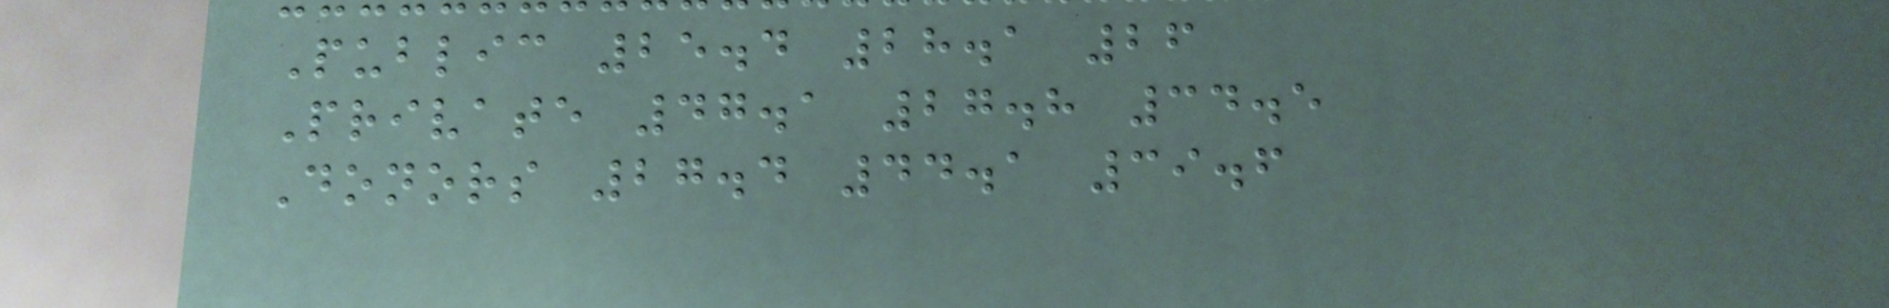Public 25.4 28.1 26
Private 47.1 27.8 34.5
Donors 27.4 44.1 39.6
